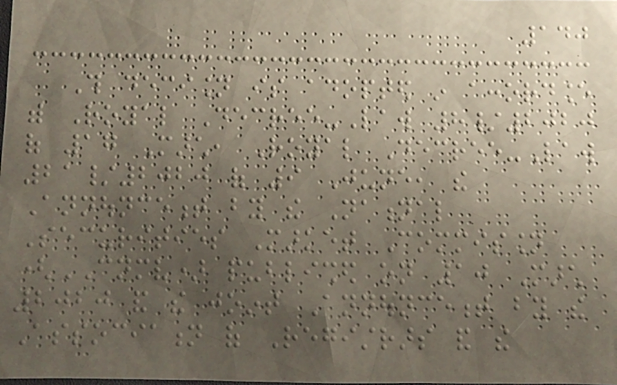140
This decision is adopted in accordance
with Royal Decree-Law 8/2020
of 17 March, Royal Decree-Law
21/2020 of 9 June, the
Announcement by the National
Securities Market Commission
(CNMV) published on 10 March
2020 and the joint Announcement by the
Association of Registrars and the
